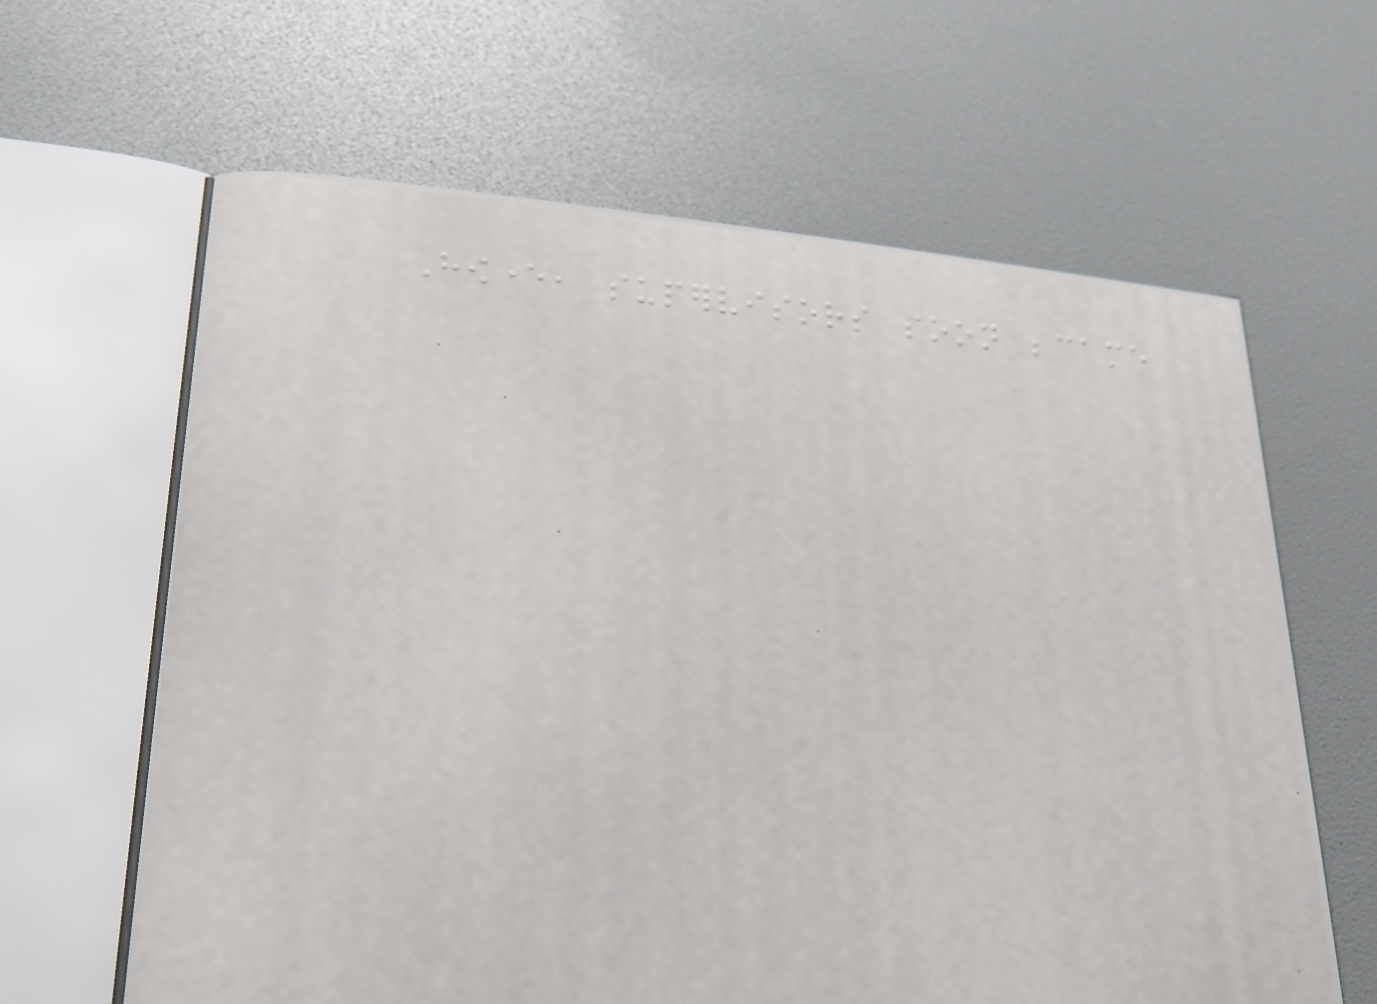However, supervisors soon became
